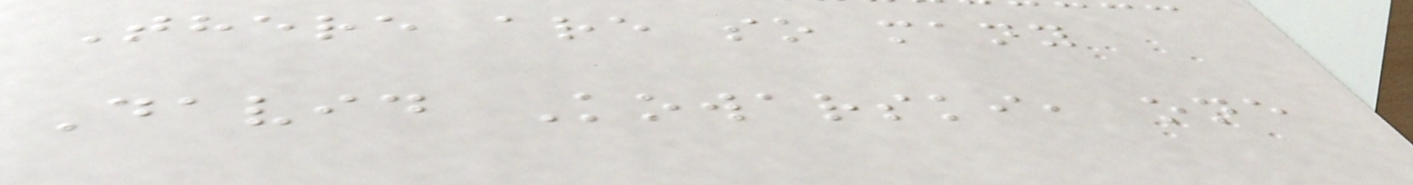There are so many
David Kowarski, one
